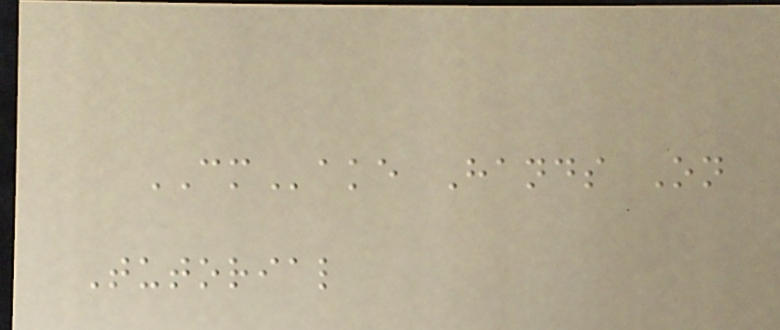CMake Hands On
Tutorial
